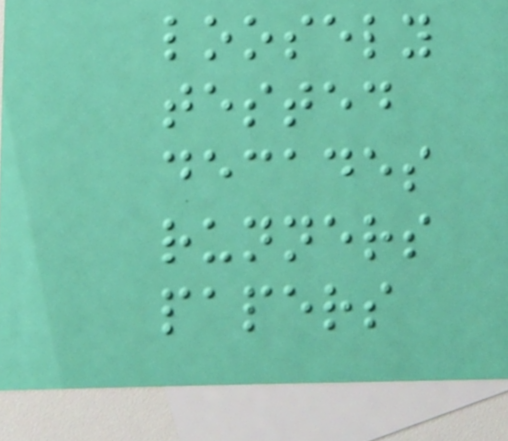loosely
tested
decades
runners
papers
